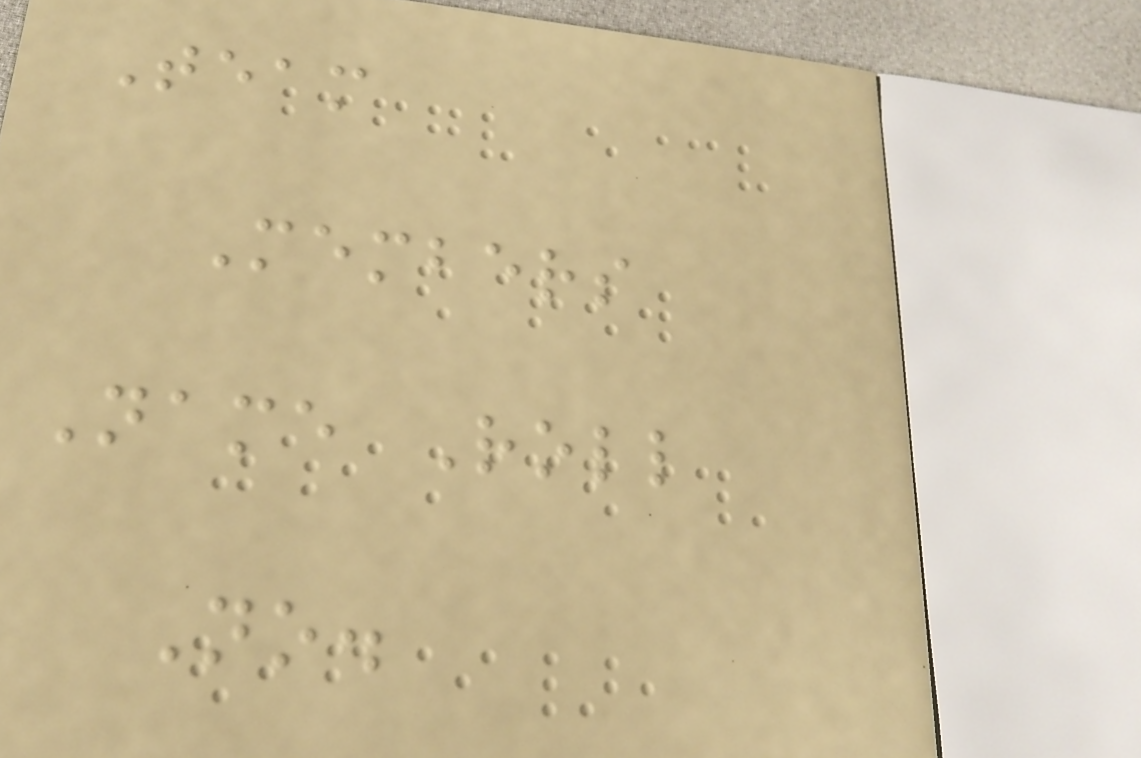Team
Members
Name Roll
No.
